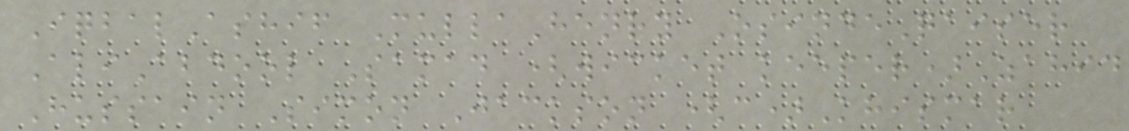IqbalAshif MullaHenry OsindeQaiser
AliAbdool Samad (wicket keeper)Zahid
Hussain Simon Jackson (c)Khismar
